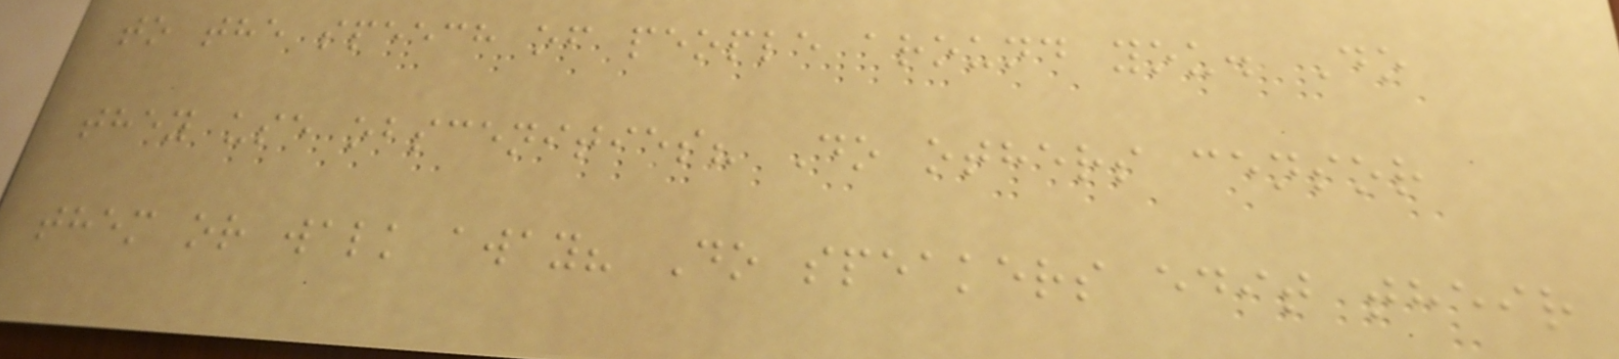to the speech of people around you. Do
they use obscenities? Do others censor
them or walk away? Do speakers edit their
